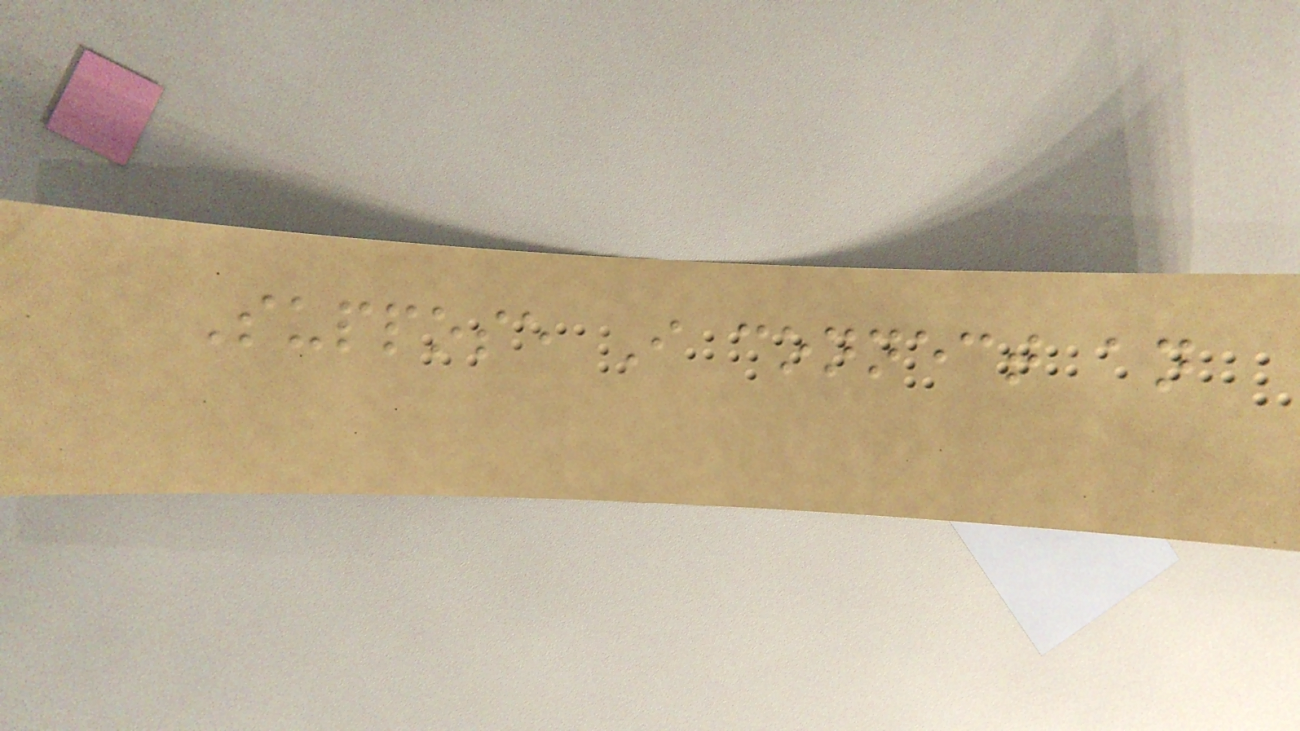Suppose I connect an
